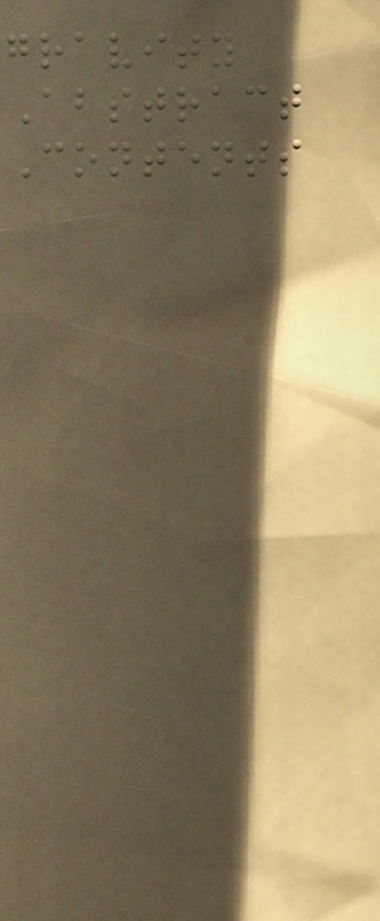gravity
Abstract
Contents
